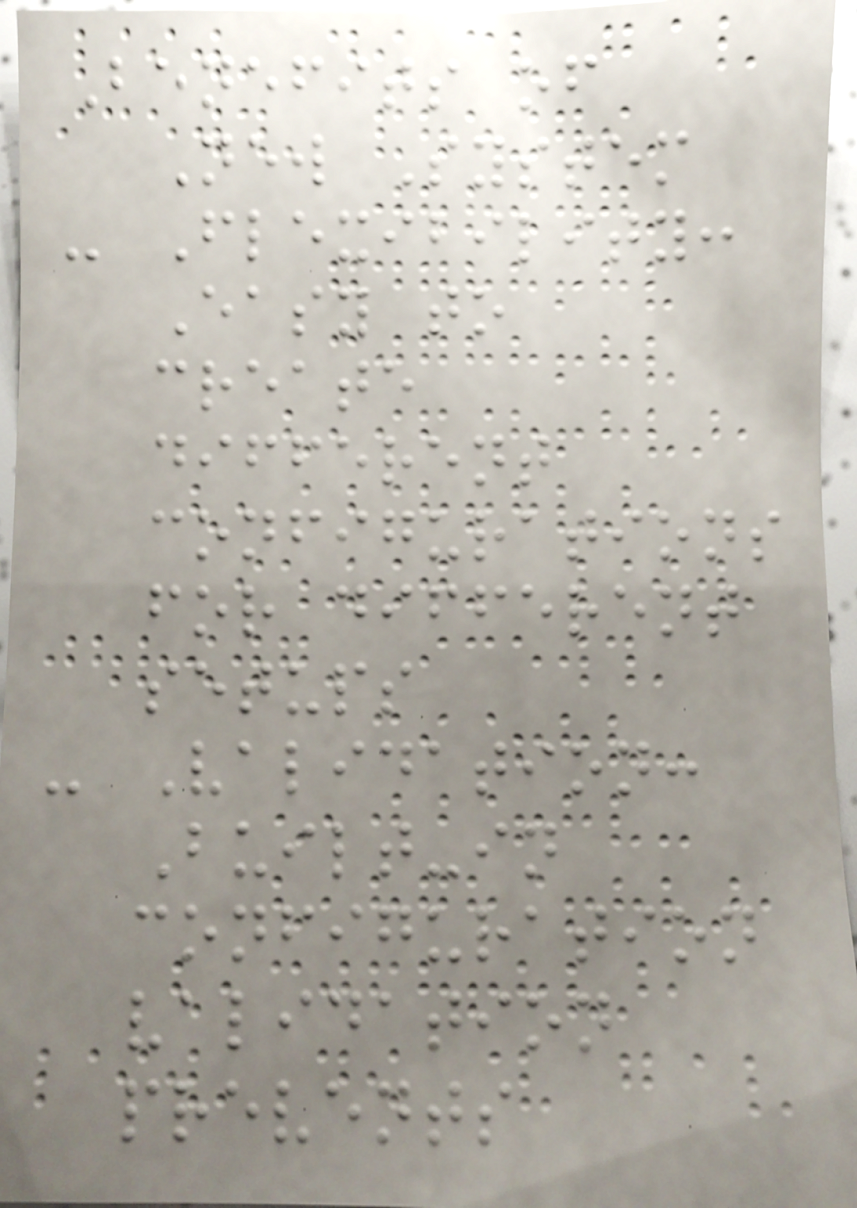Benefits of
New System
- Flexibility:
Easy to
create
different
configurations
for different
setups
- Validation:
Built-in
configuration
validation
prevents
